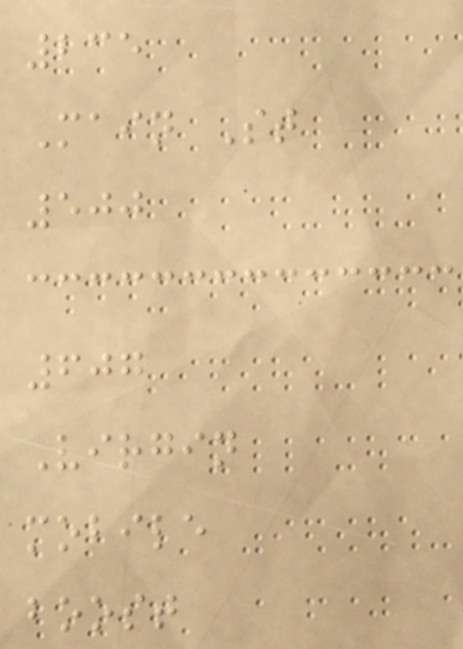235
Main St
500
607
Virgin
mobile
boost
